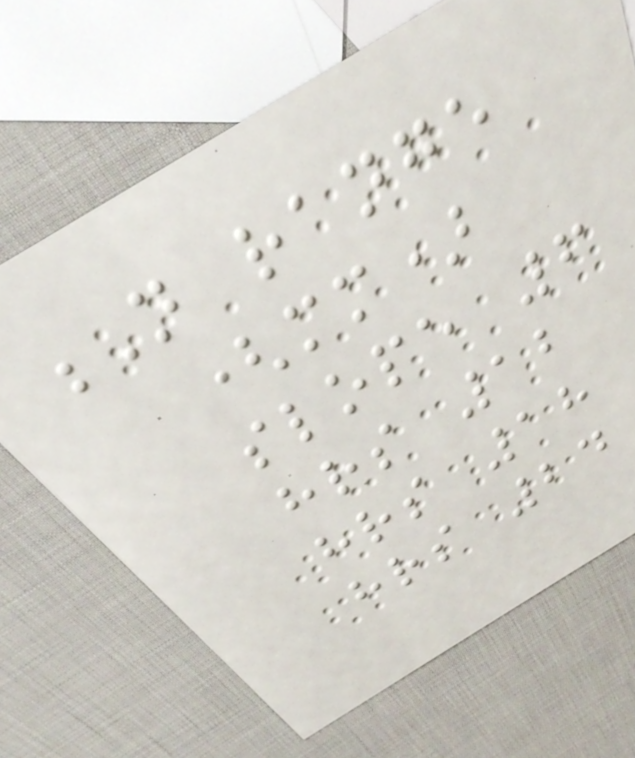N range
(mm)
slope 6
hrs 12
hrs 18
hrs 24
